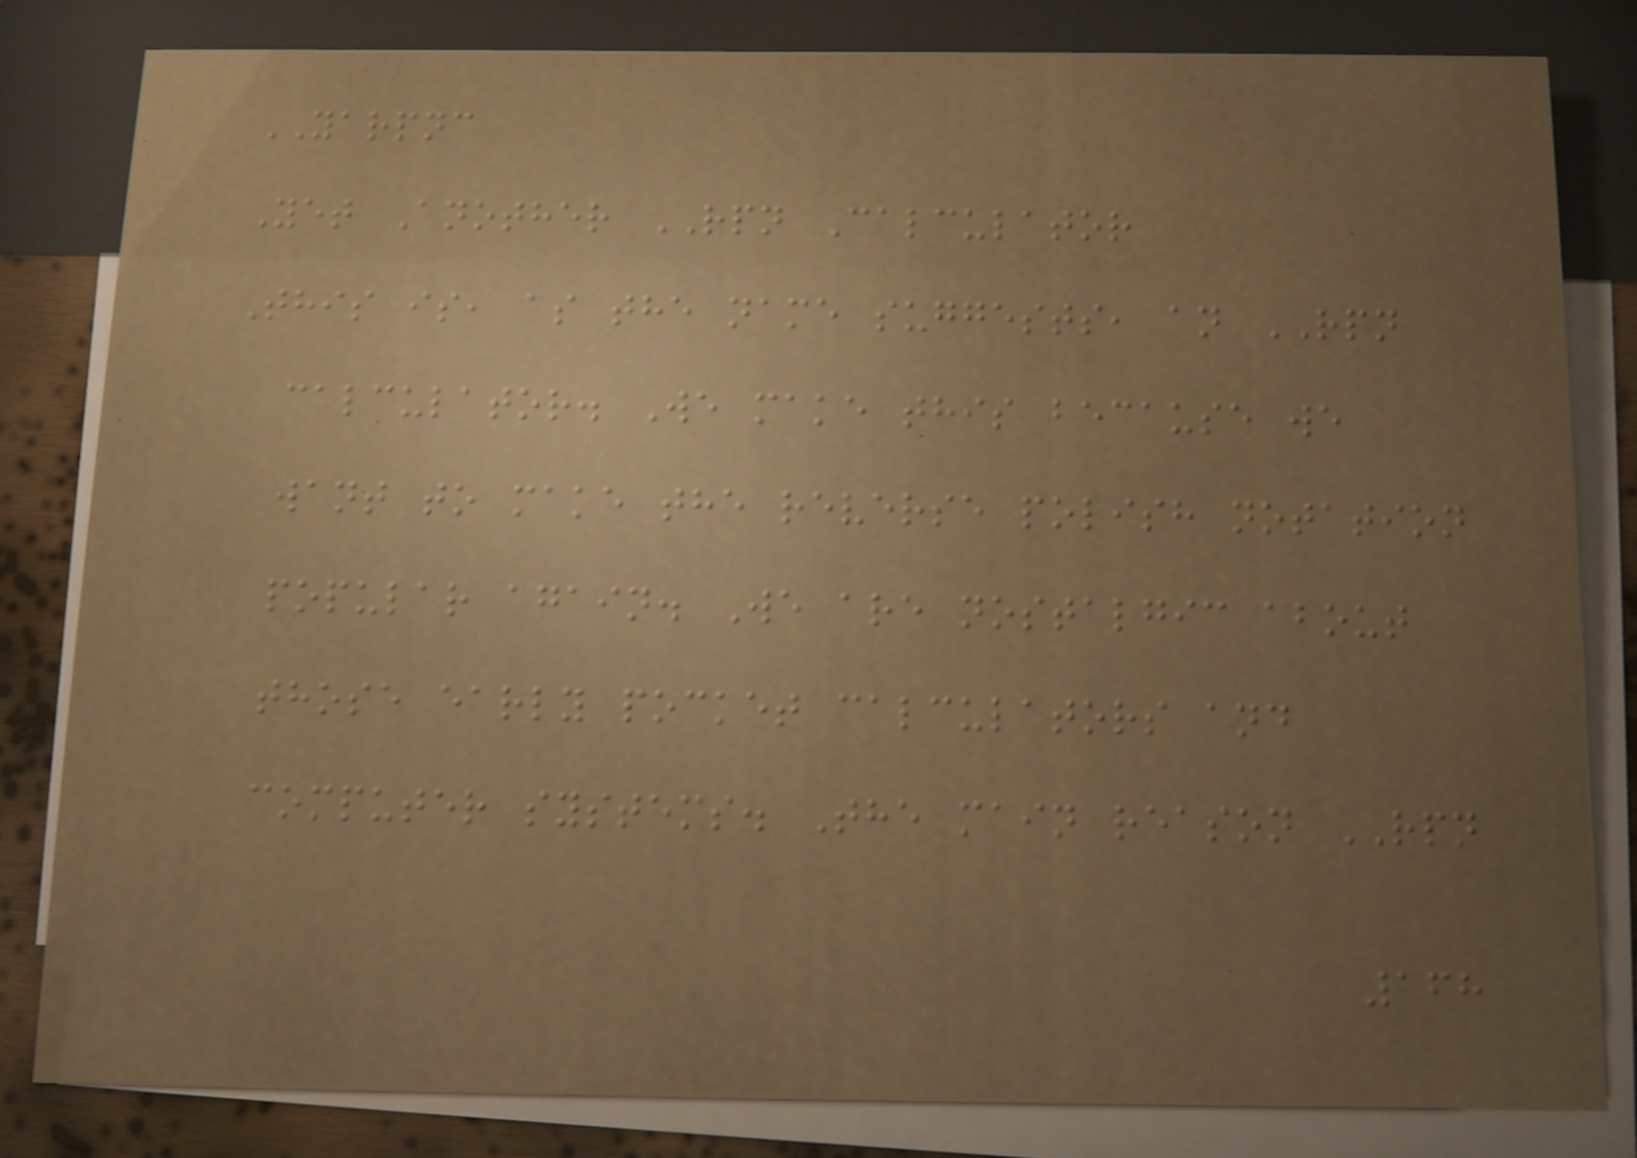YARPNC
Yet Another RPN Calculator
This is, as the name suggests, an RPN
calculator. We make this because we
want to make the reverse polish notation
popular again. We are nostalgic about
those early pocket calculators and
computer systems. The main reason RPN
168
